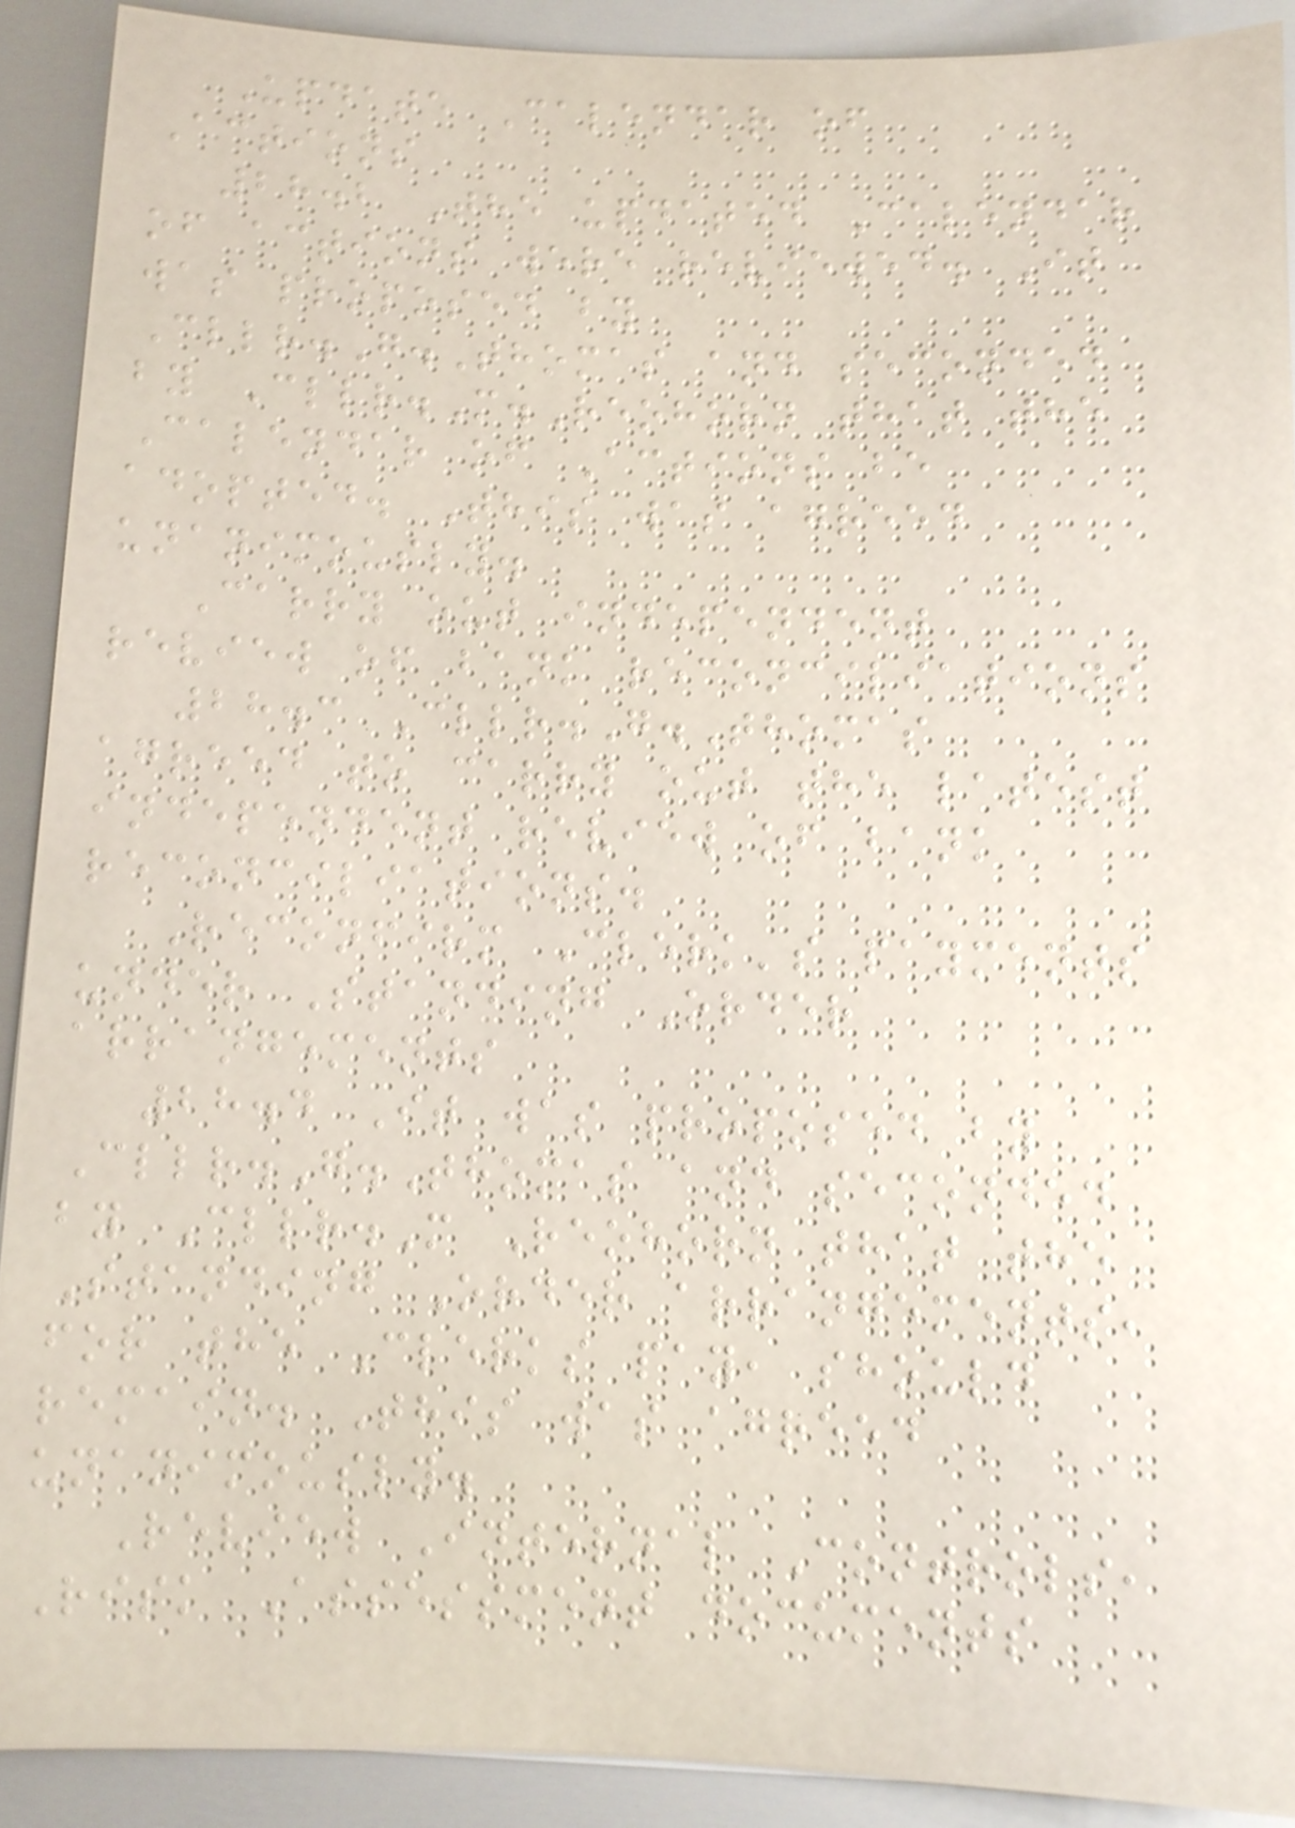Update Calendar of
Actions
28.2 The updated Calendar
of actions were reviewed. It
was proposed by
Cllr.G.Thomas and seconded
by Cllr.M.Reohorn that the
Calendar of Actions be
adopted. This was agreed
unanimously.
Carry out independent
review of bank reconciliations
28.3 Cllr.G.Thomas
agreed to carry out the latest
independent review of bank
reconciliations.
Reconfirm Clerk's payments
under Standing Order
arrangements
28.4 It was proposed by
Cllr.G.Thomas and seconded
by Cllr.M Reohorn that the
Standing Order arrangements,
for the Clerks pay, should
remain. This was agreed
unanimously.
Review Internal Controls,
Risk Assessment documents
